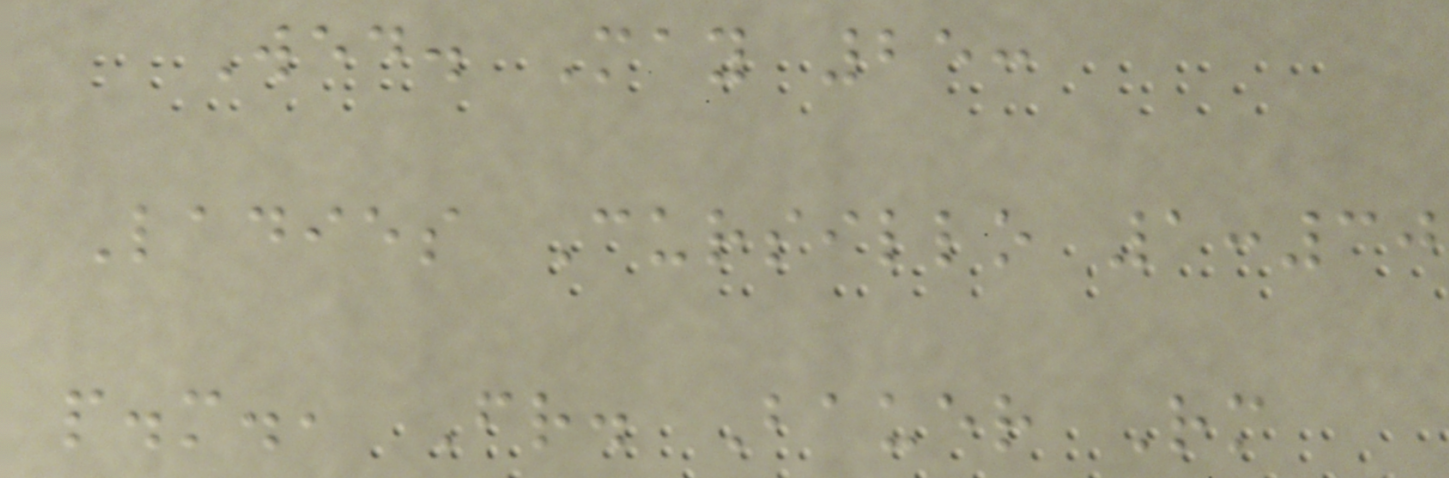Wed. May 25:
Ladies Cursillo 1:30
p.m., Fr. Bauer Rm
